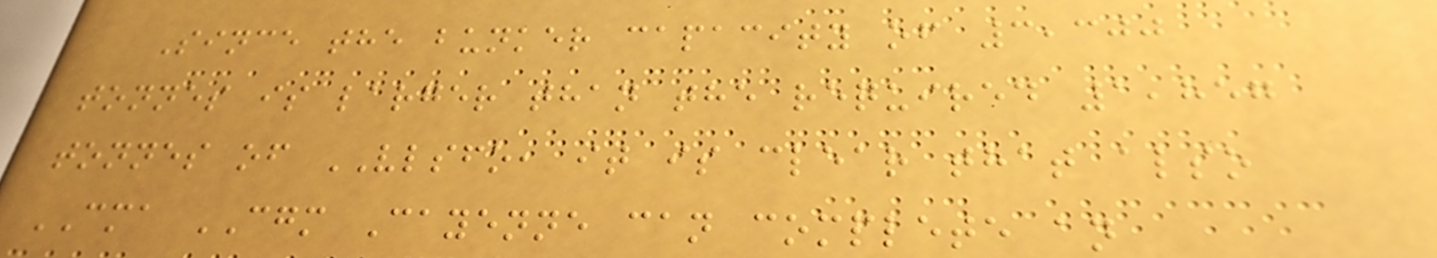Since the bunker capacity of 3,300
tonnes is larger than the required 1,857
tonnes of VLSFO, it is clear that also
CMA CGM Cayenne can complete an
